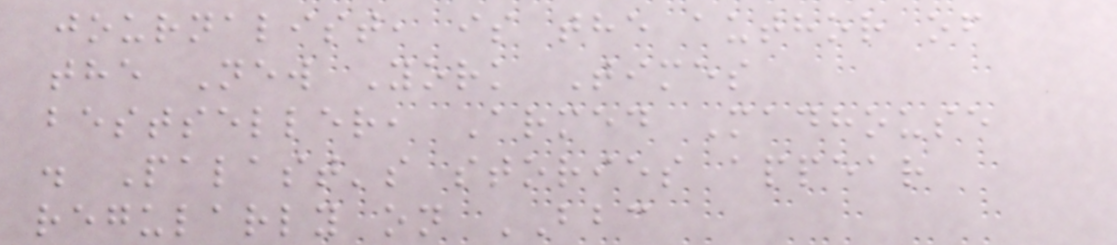journalist, is the author of
the New York Times
bestseller, Armed Madhouse
. Palast's stories appear
regularly on BBC
